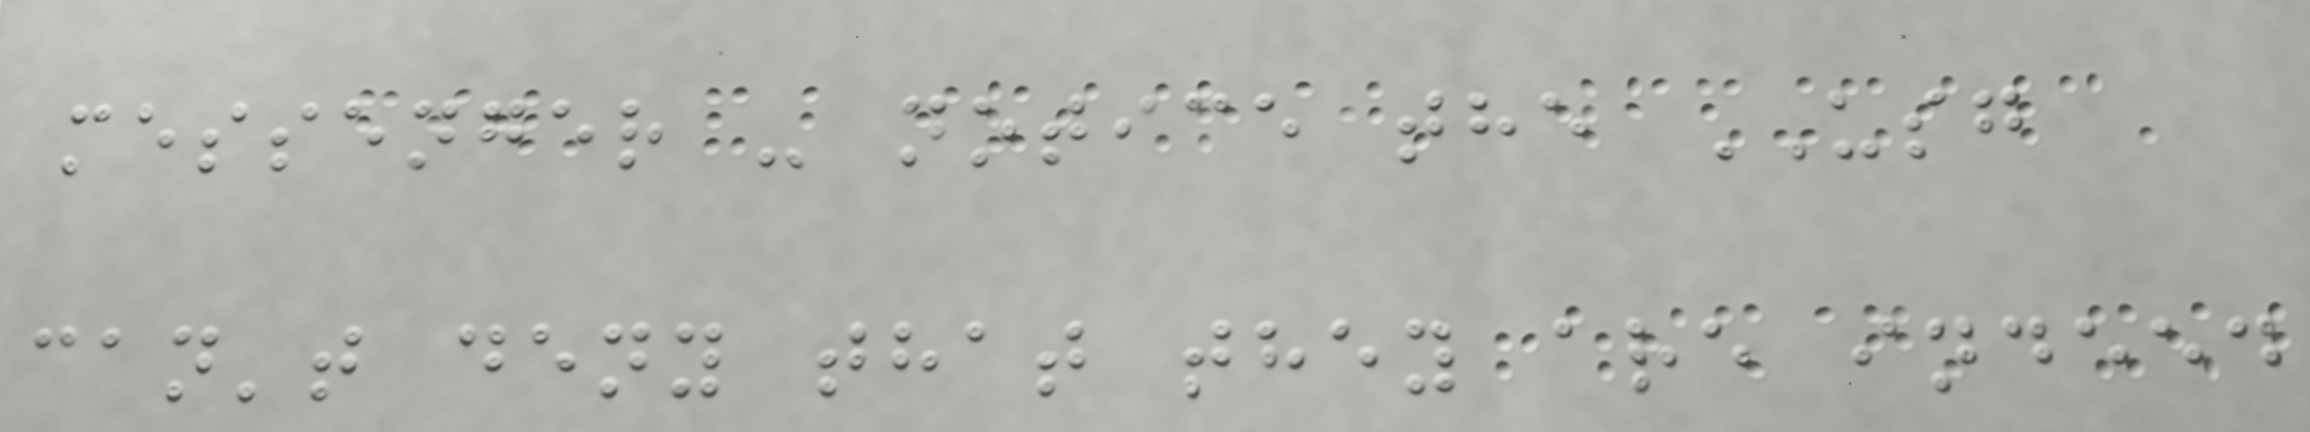messenger - notice the USG
can't deny that they are indeed
